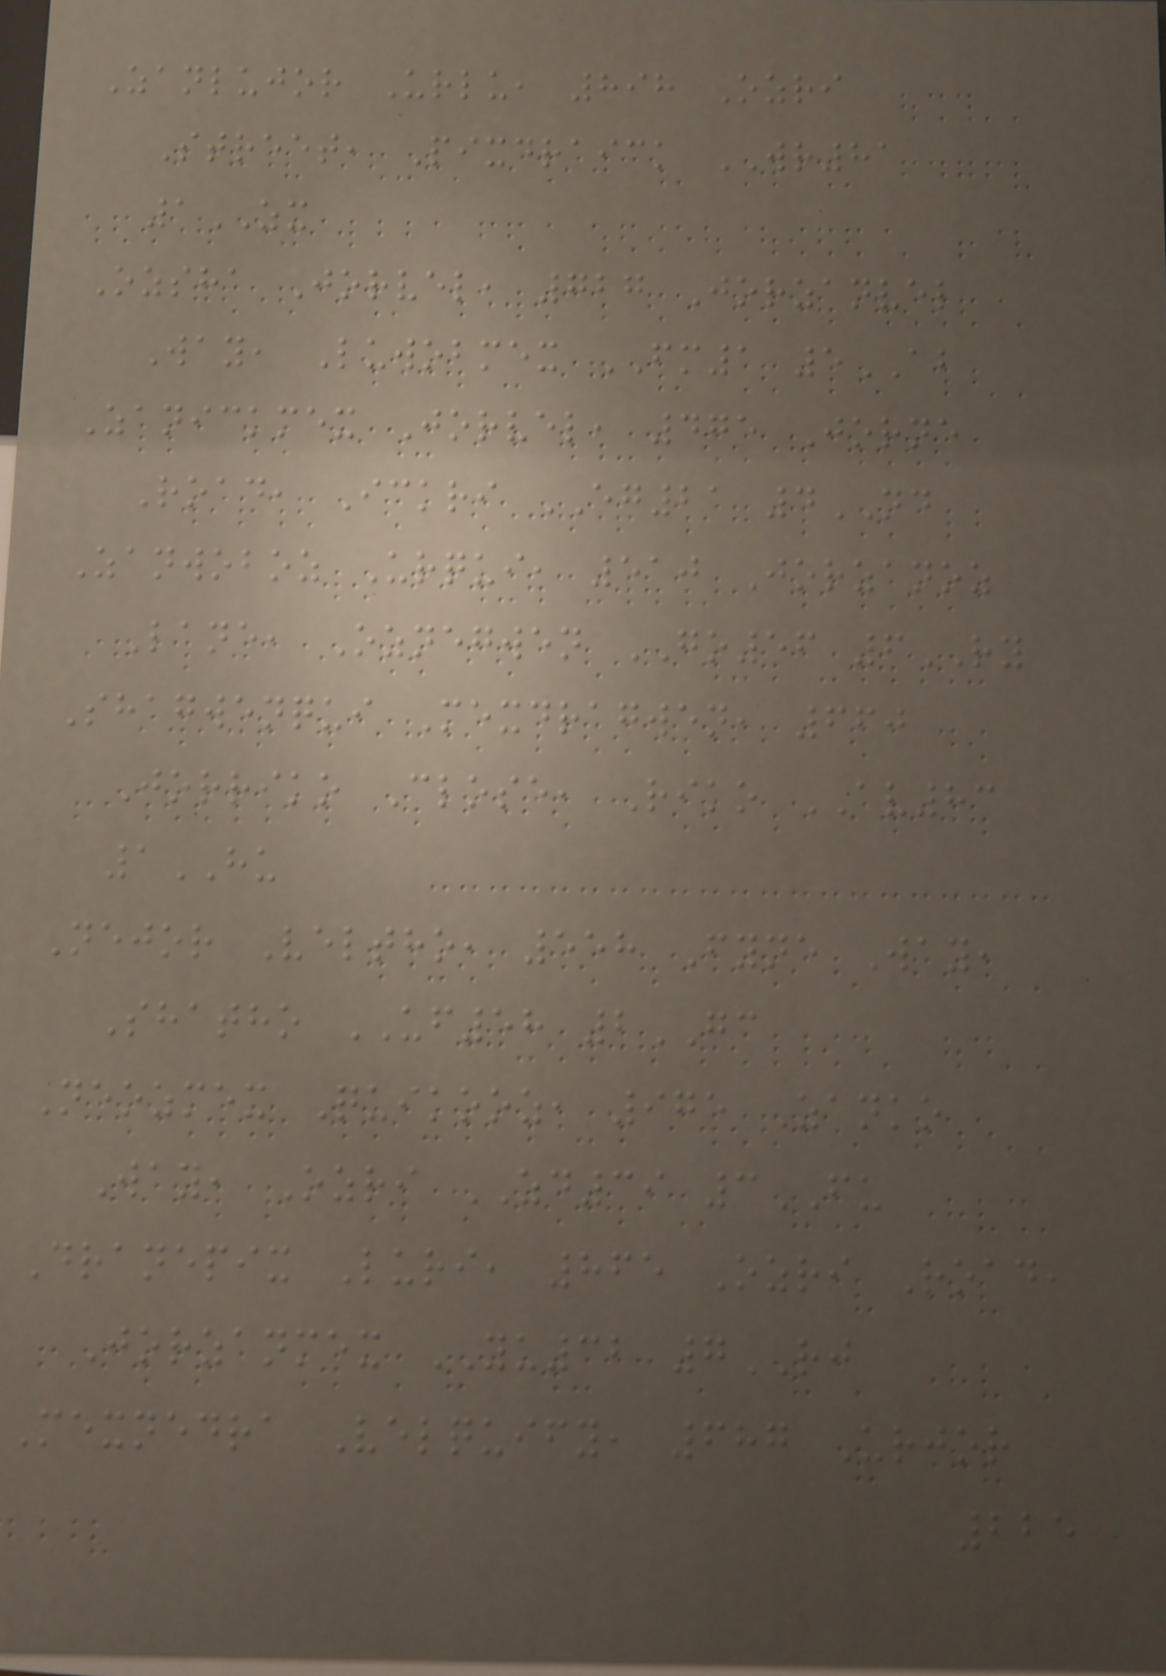Zanlujor Urlu, 898 Ozri
Street, Pixdraick WR81
1ZX
Ozsha Jorvel, 727 Jorzanvel
Way, Luwobmex FM1 5AB
Zanickmex Jorvel, 475 Jorne
Road, Ickri EG21 4ND
Zanwoboz Urqui, 510 Jorzanoz
Lane, Oznegwen GO56 6RY
Shagwenqui Mexdragwen, 660
Jorriko Close, Riko AV83
1HU
Nejor Veltho, 558 Fyne Way,
Shatho UF58 2GC
Neozmex Quikooz, 975 Zanko
Way, Ozri ZD39 3FU
Dranepix Luri, 865 Ozri Road,
Jorzanmex YU32 7RJ
Mexnedra Velquify, 687 Urjor
225
